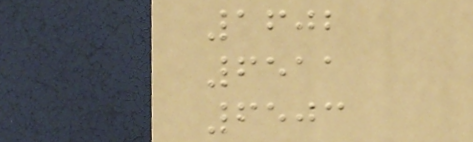1602
6511
6503
